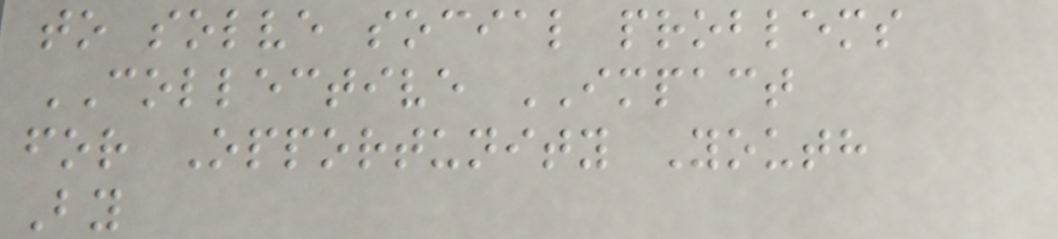to solve social problems
COLLECTIVE IMPACT
for Opportunity Youth
By
